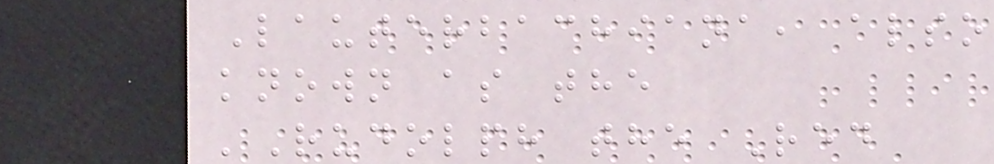Lauterbachiana, also
known as the
'Rudolph the Red
